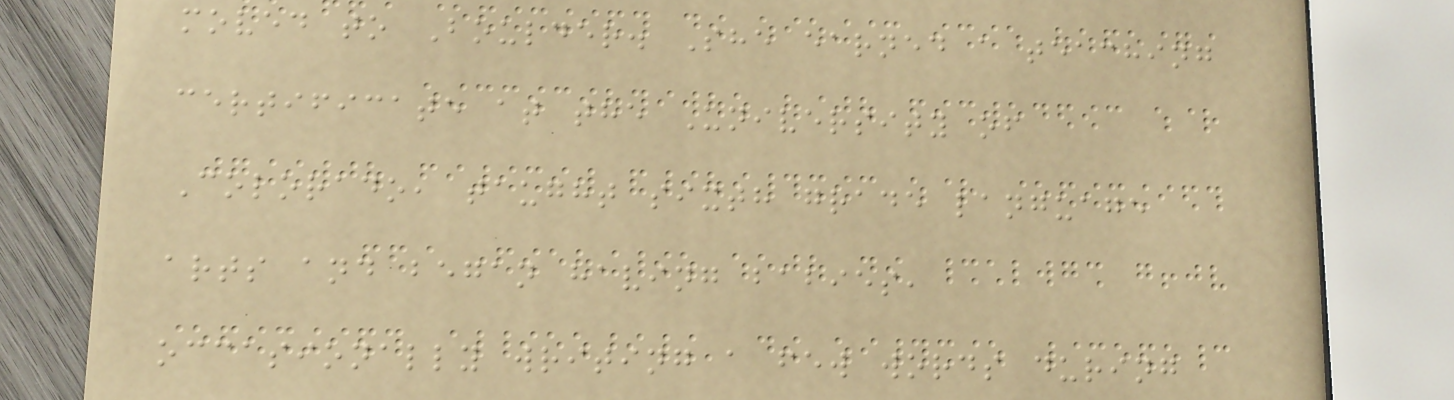moved to Boulder. She earned a teaching
certificate at the University of
Colorado, taught sixth grade language
arts and began having babies,
occasionally writing a few words during
